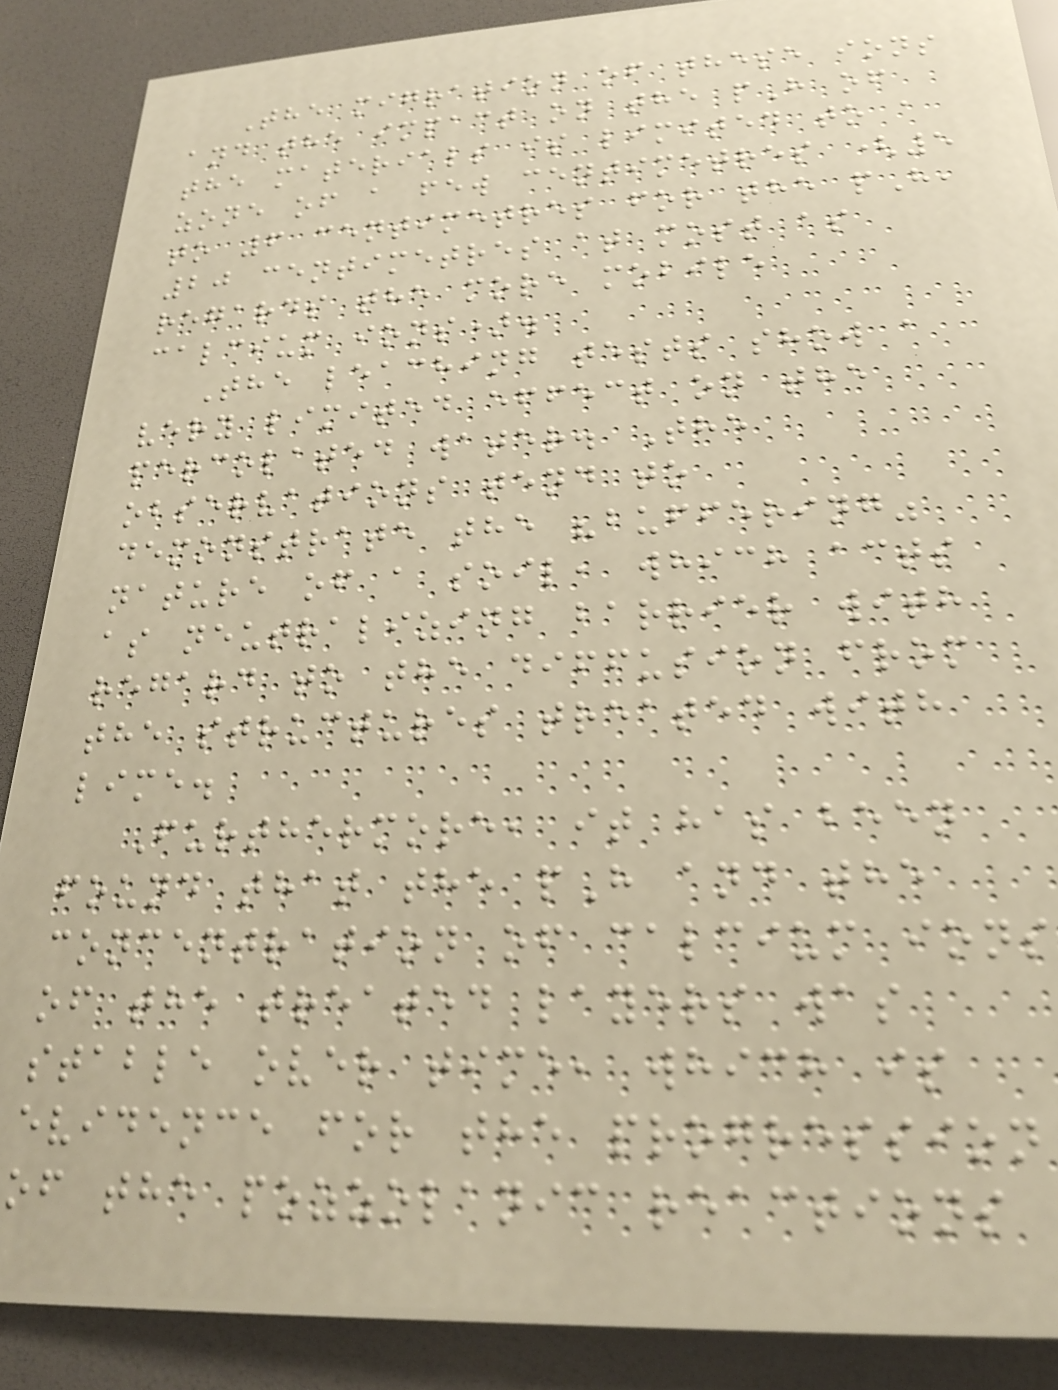The migration of these ions
and the impact on the pH of
the materials is limited to a
zone of a few centimetres (5
to 6 centimetres for the pH,
20 centimetres at most as
regards the more mobile
calcium ions).
The leaching tests show a
very limited effect on the
percolated water. The
observations tend to
demonstrate the "buffering"
nature of a soil, which acts
as neutralizing barrier with
regard to the diffusion from
the structures treated with
lime.
Furthermore, it has been
found that the pH and the
concentration of calcium ions
of the treated layers was
stable over time, which is
evidence for the progression
of the pozzolanic reactions
